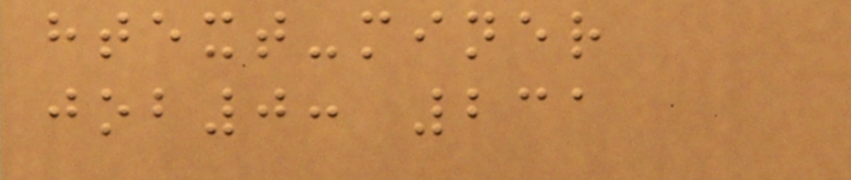htext-miner
job0: 231
